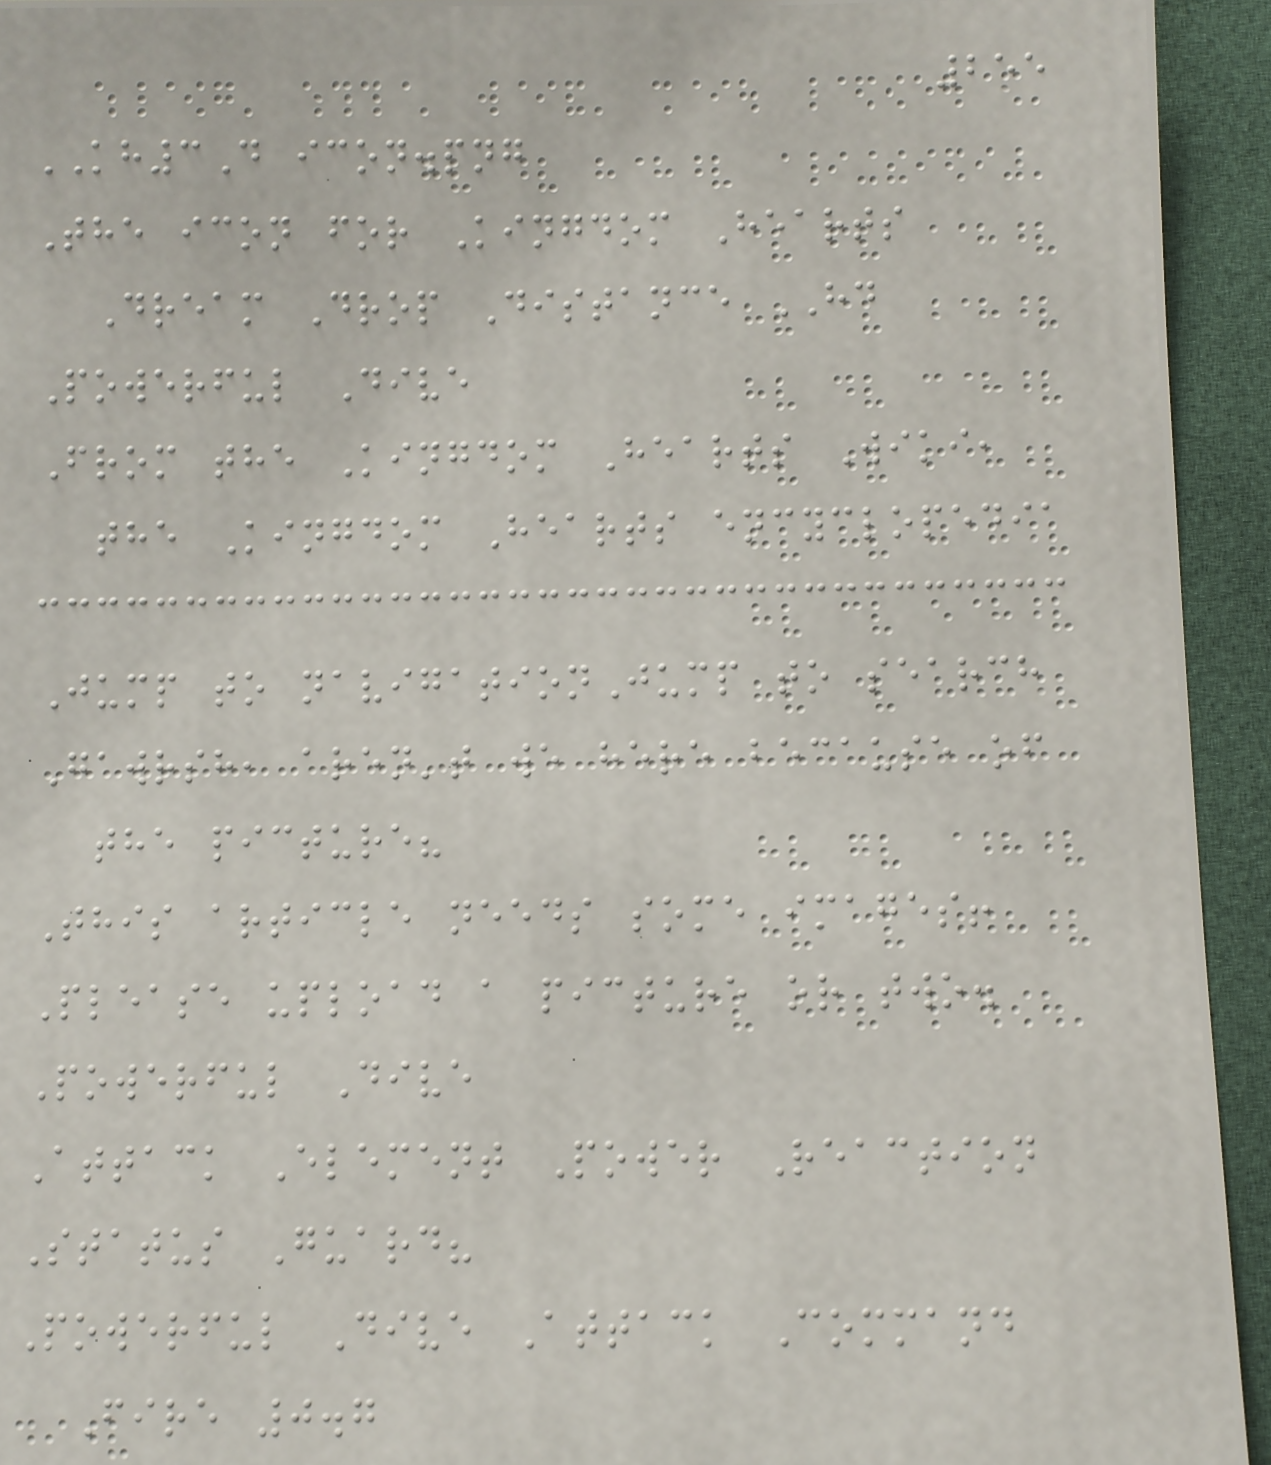255
KH3D icon.png
The icon for Kingdom Hearts
Dream Drop Distance HD
Powerful Dive
From the Kingdom Hearts Wiki,
the Kingdom Hearts encyclopedia
Jump to navigationJump to search
Gawrsh, aren't we here because of
the picture?
This article needs some images!
Please upload a picture or two.
Powerful Dive
Attack Element Power Reaction
Status Guard?
Powerful Dive Attack Command
Fire 0.7
